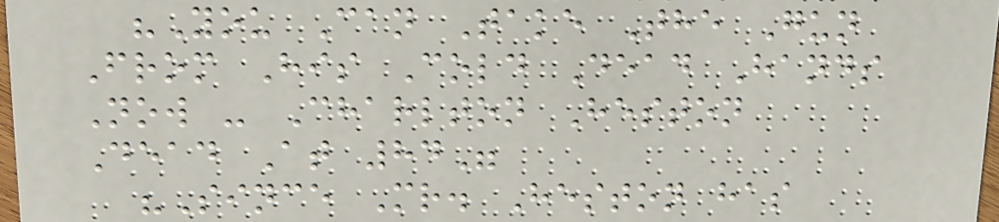"You Can Take The Gun
From His Cold Dead Hands
Now - Charlton Heston
Dead At 84"
"Since Mr. Heston has
